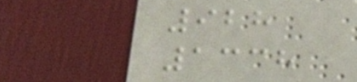928
1338
